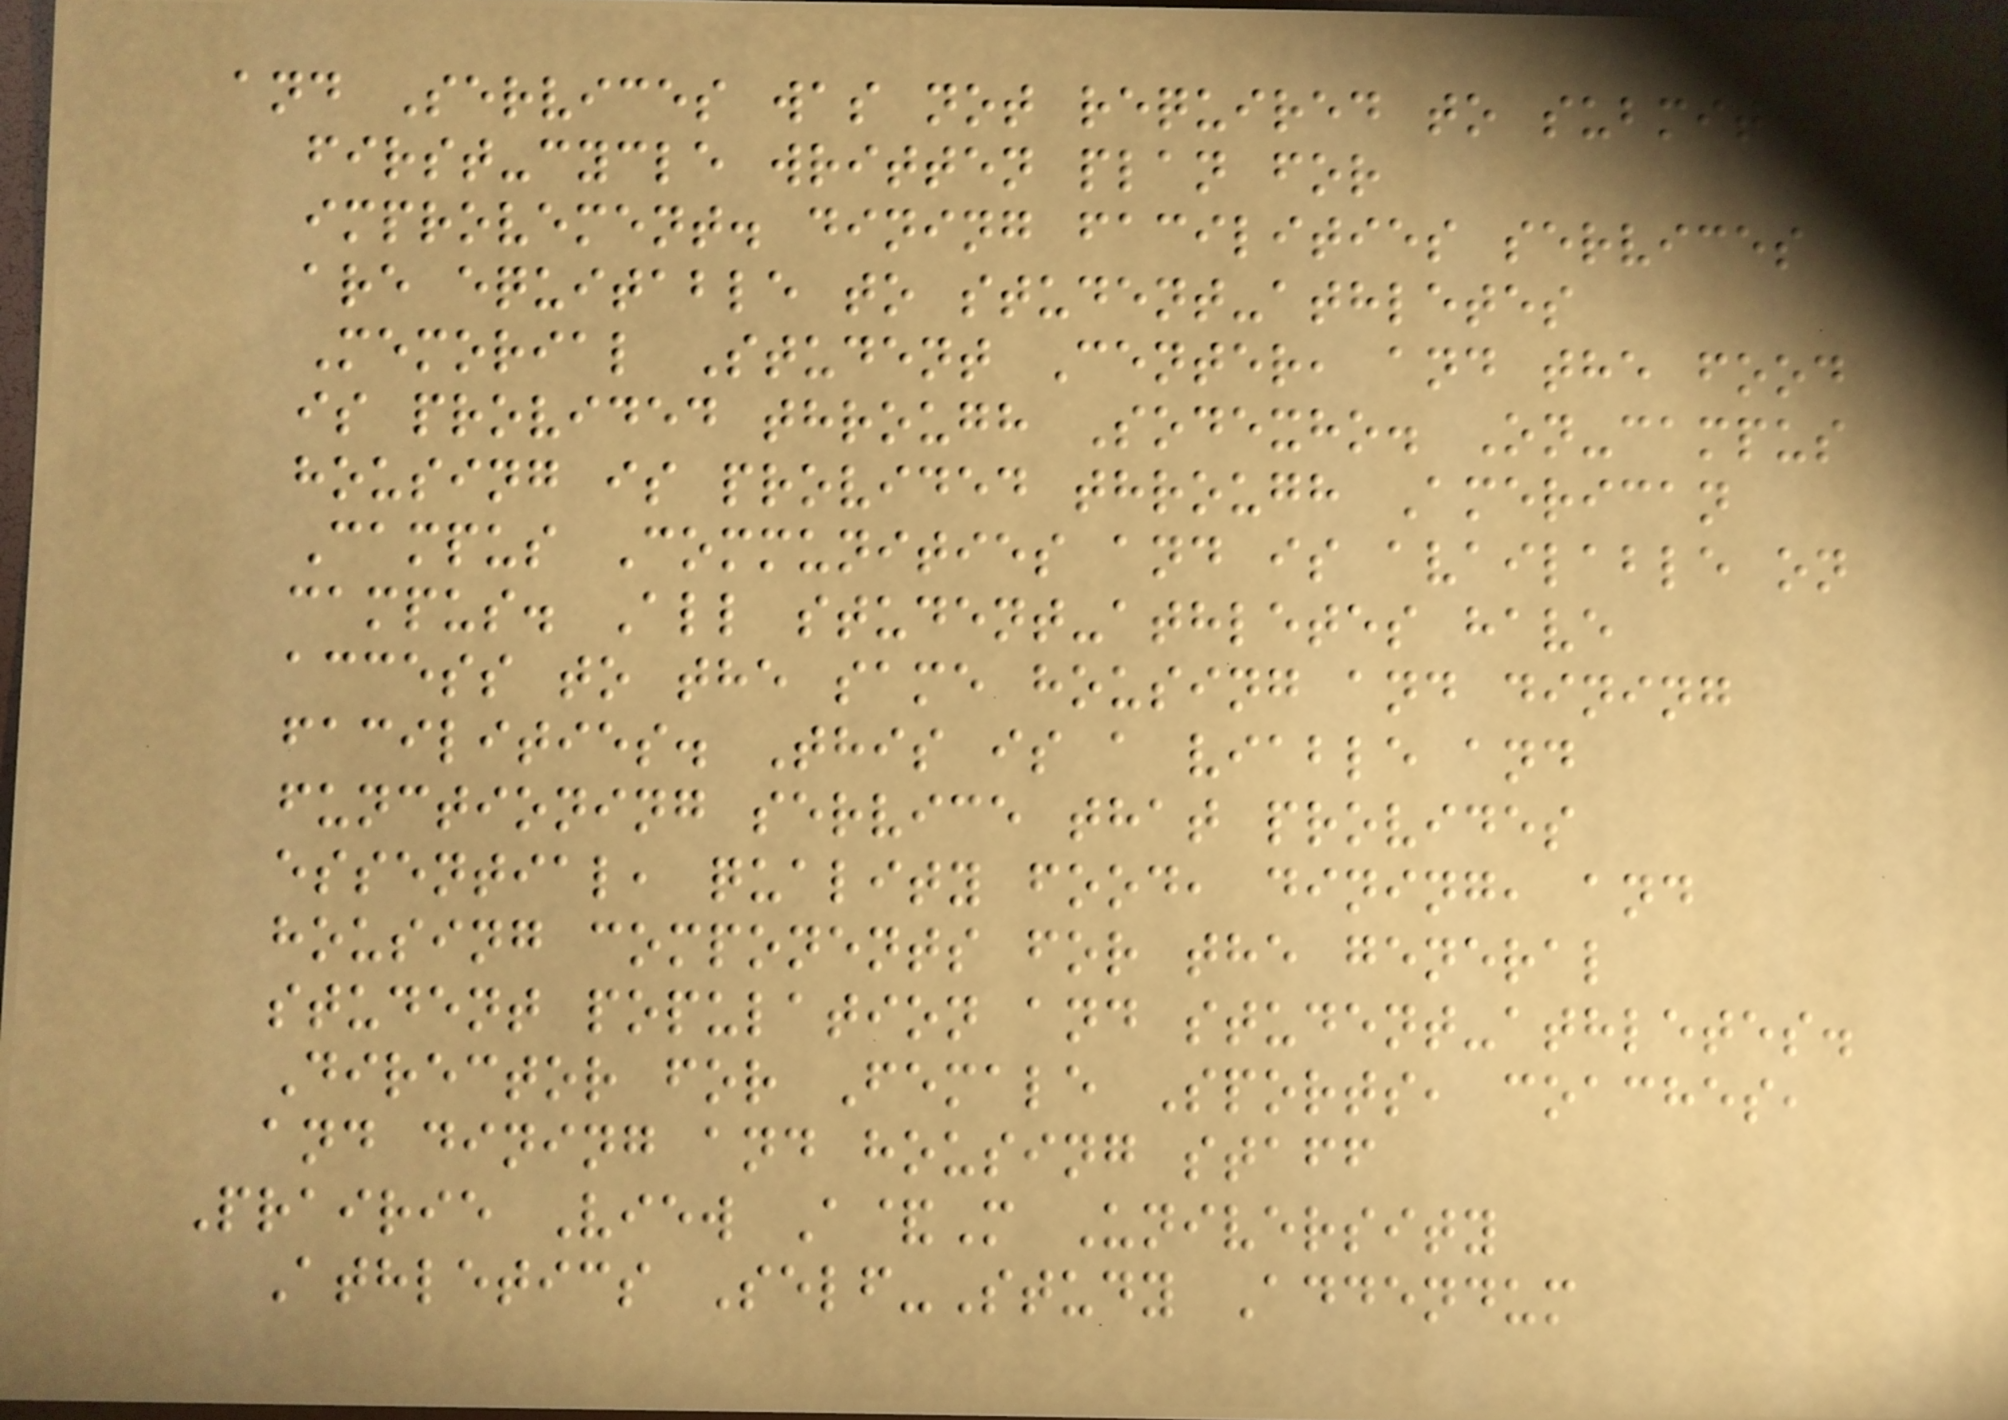and Services was not required to submit a
first-cycle written plan for
improvement. dining facilities services
are equitable to student-athletes
Memorial Student Center, and the food
is provided through Sodexho. On-campus
housing is provided through American
Campus Communities and is available on
campus. All student-athletes have
access to the same housing and dining
facilities. This is a viable and
functioning service that provides
essential, quality food, dining, and
housing components for the general
student population and student-athletes.
Director for Female Sports, coaches,
and dining and housing staff
Prairie View A&M University
Athletics Self-Study Addendum
